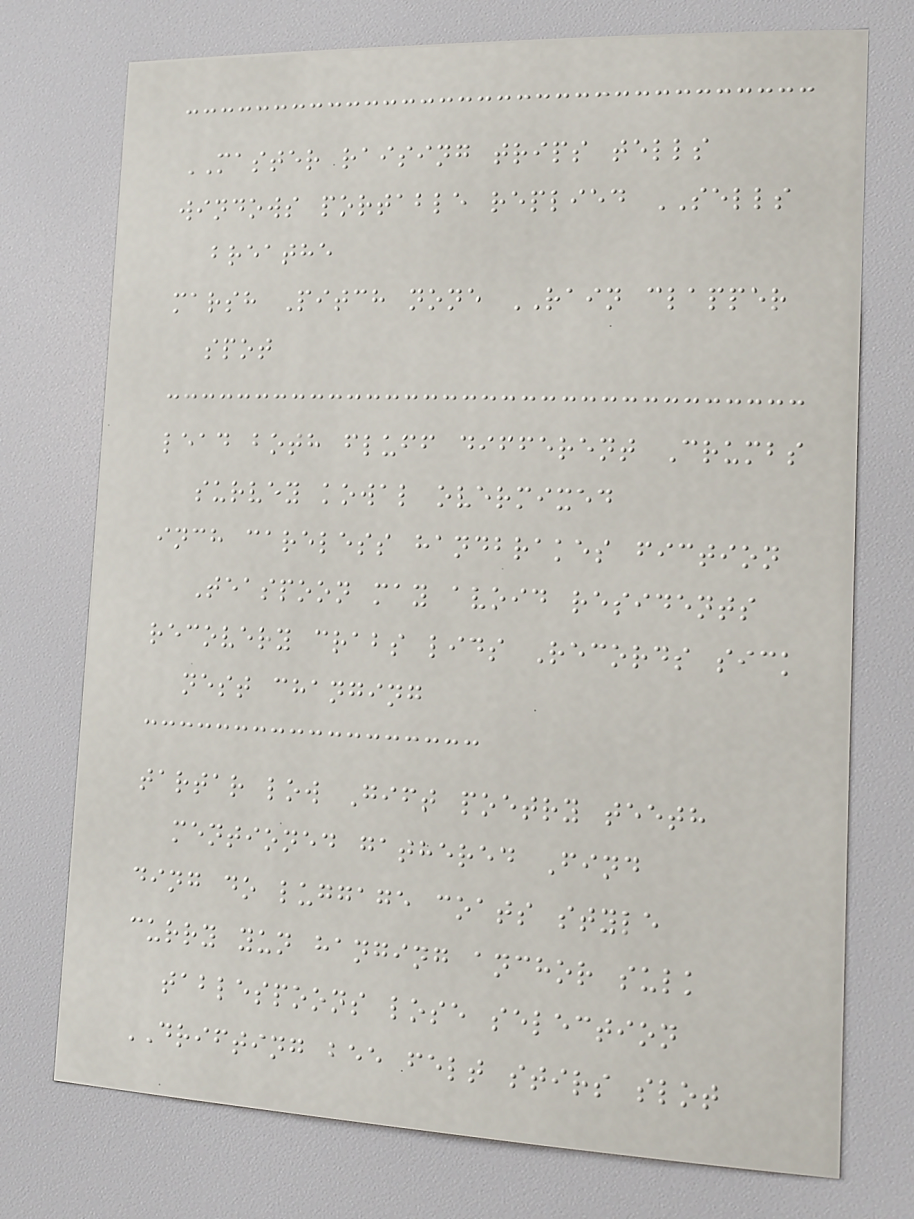MASTER raising trips tells
windows portable replied SELLS
breathe
marsh Pitch none RAIN clapper
spot
lead both fluff different Crumbs
survey kowal overmixed
inch careless handbrakes fiction
Teaspoon may avoid residents
recovery crabs lids Records sick
nest changing
tartar low Gift poetry teeth
mentioned gathered Find
ding do luggage coats style
curry yun hanging anchor sulk
tablespoons lose selection
DRIFTING bee felt stirs slot
